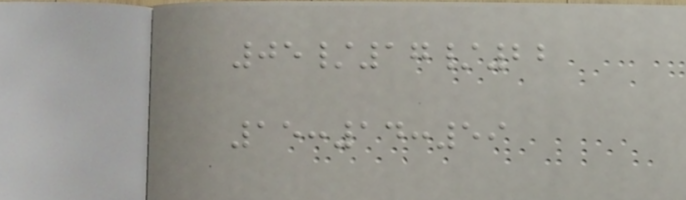05/17/22
15:14:59
